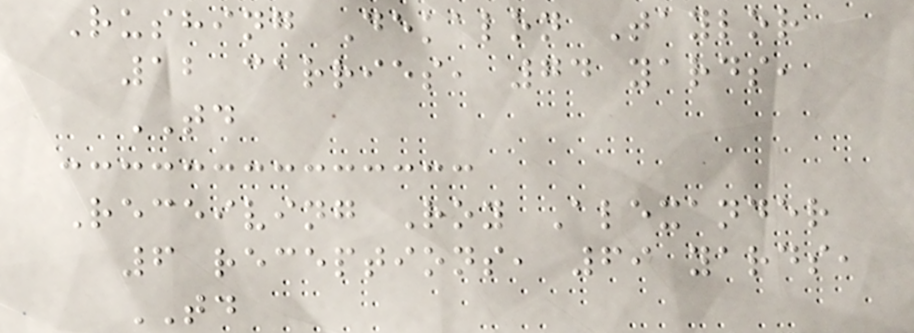Rushing Dekalon Taylor
12 carries, 74 yards,
TD
Receiving Roy Alexander
6 receptions, 69 yards,
TD
